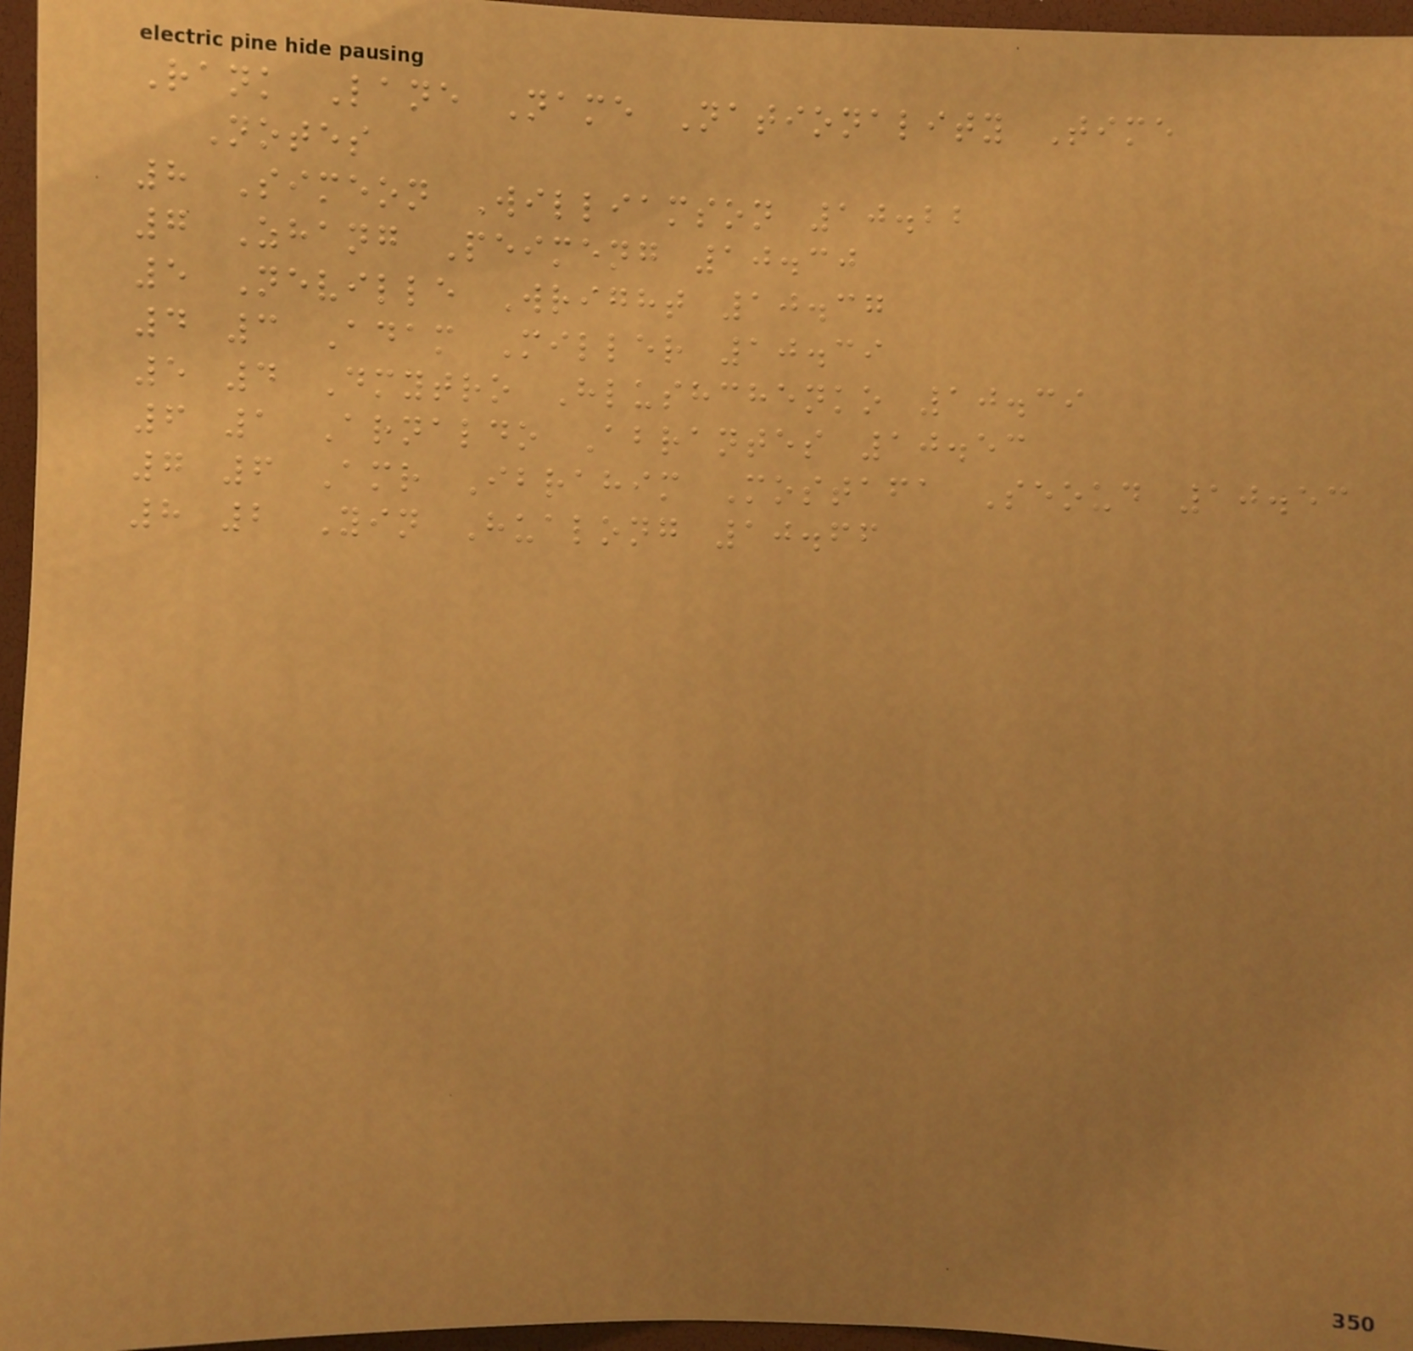Rank Lane Name Nationality Time
Notes
8 Simeon Williamson 10.22
7 Zhang Peimeng 10.30
5 Neville Wright 10.37
4 3 Adam Miller 10.39
5 4 Dmytro Hlushchenko 10.39
6 1 Arnaldo Abrantes 10.53
7 6 Amr Ibrahim Mostafa Seoud 10.53
8 2 Yin Hualong 10.66
